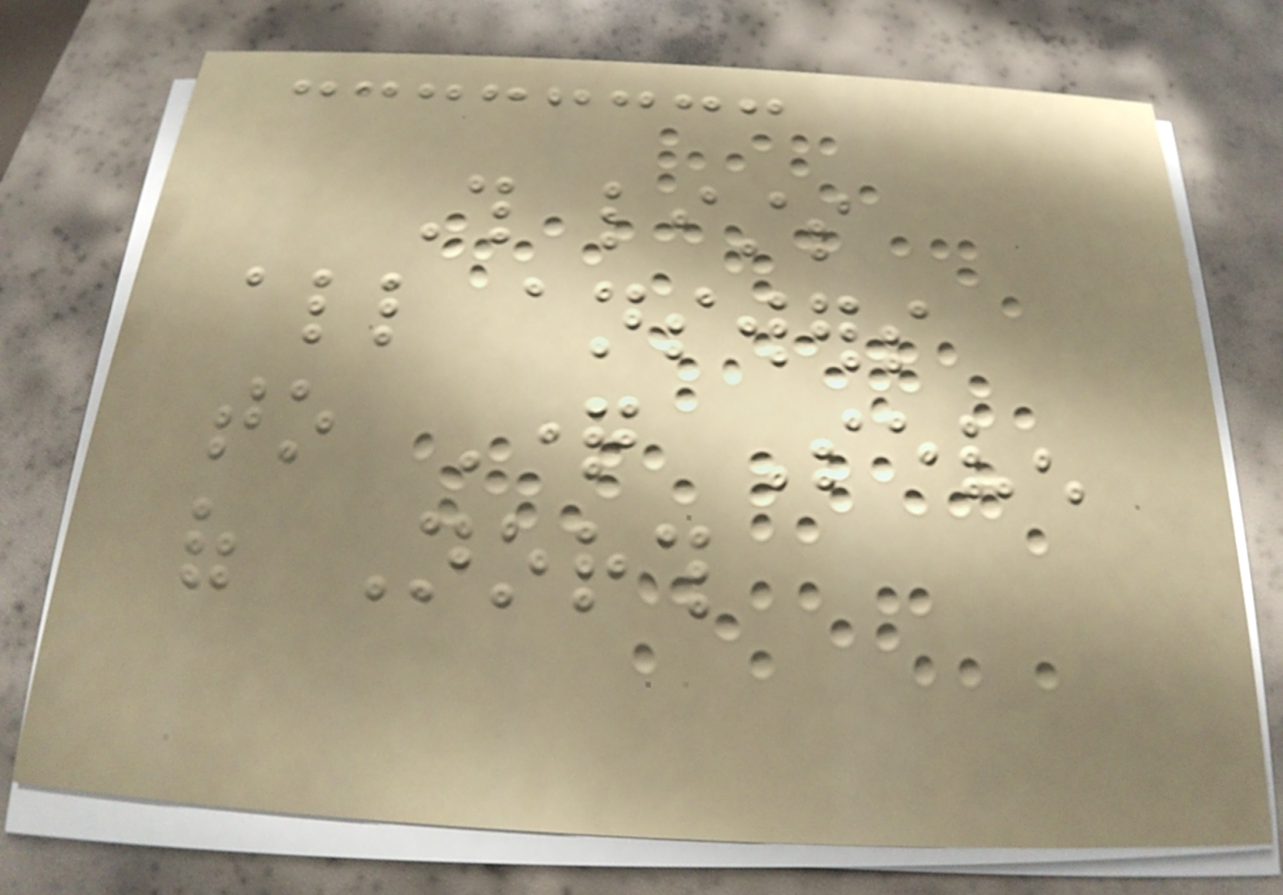This lists
all answers
to Question Seven
of North
